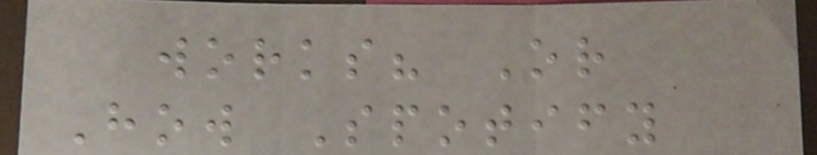works? Or
How Spotify
